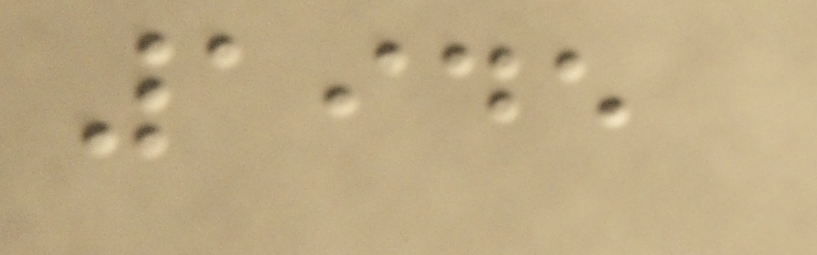1945
